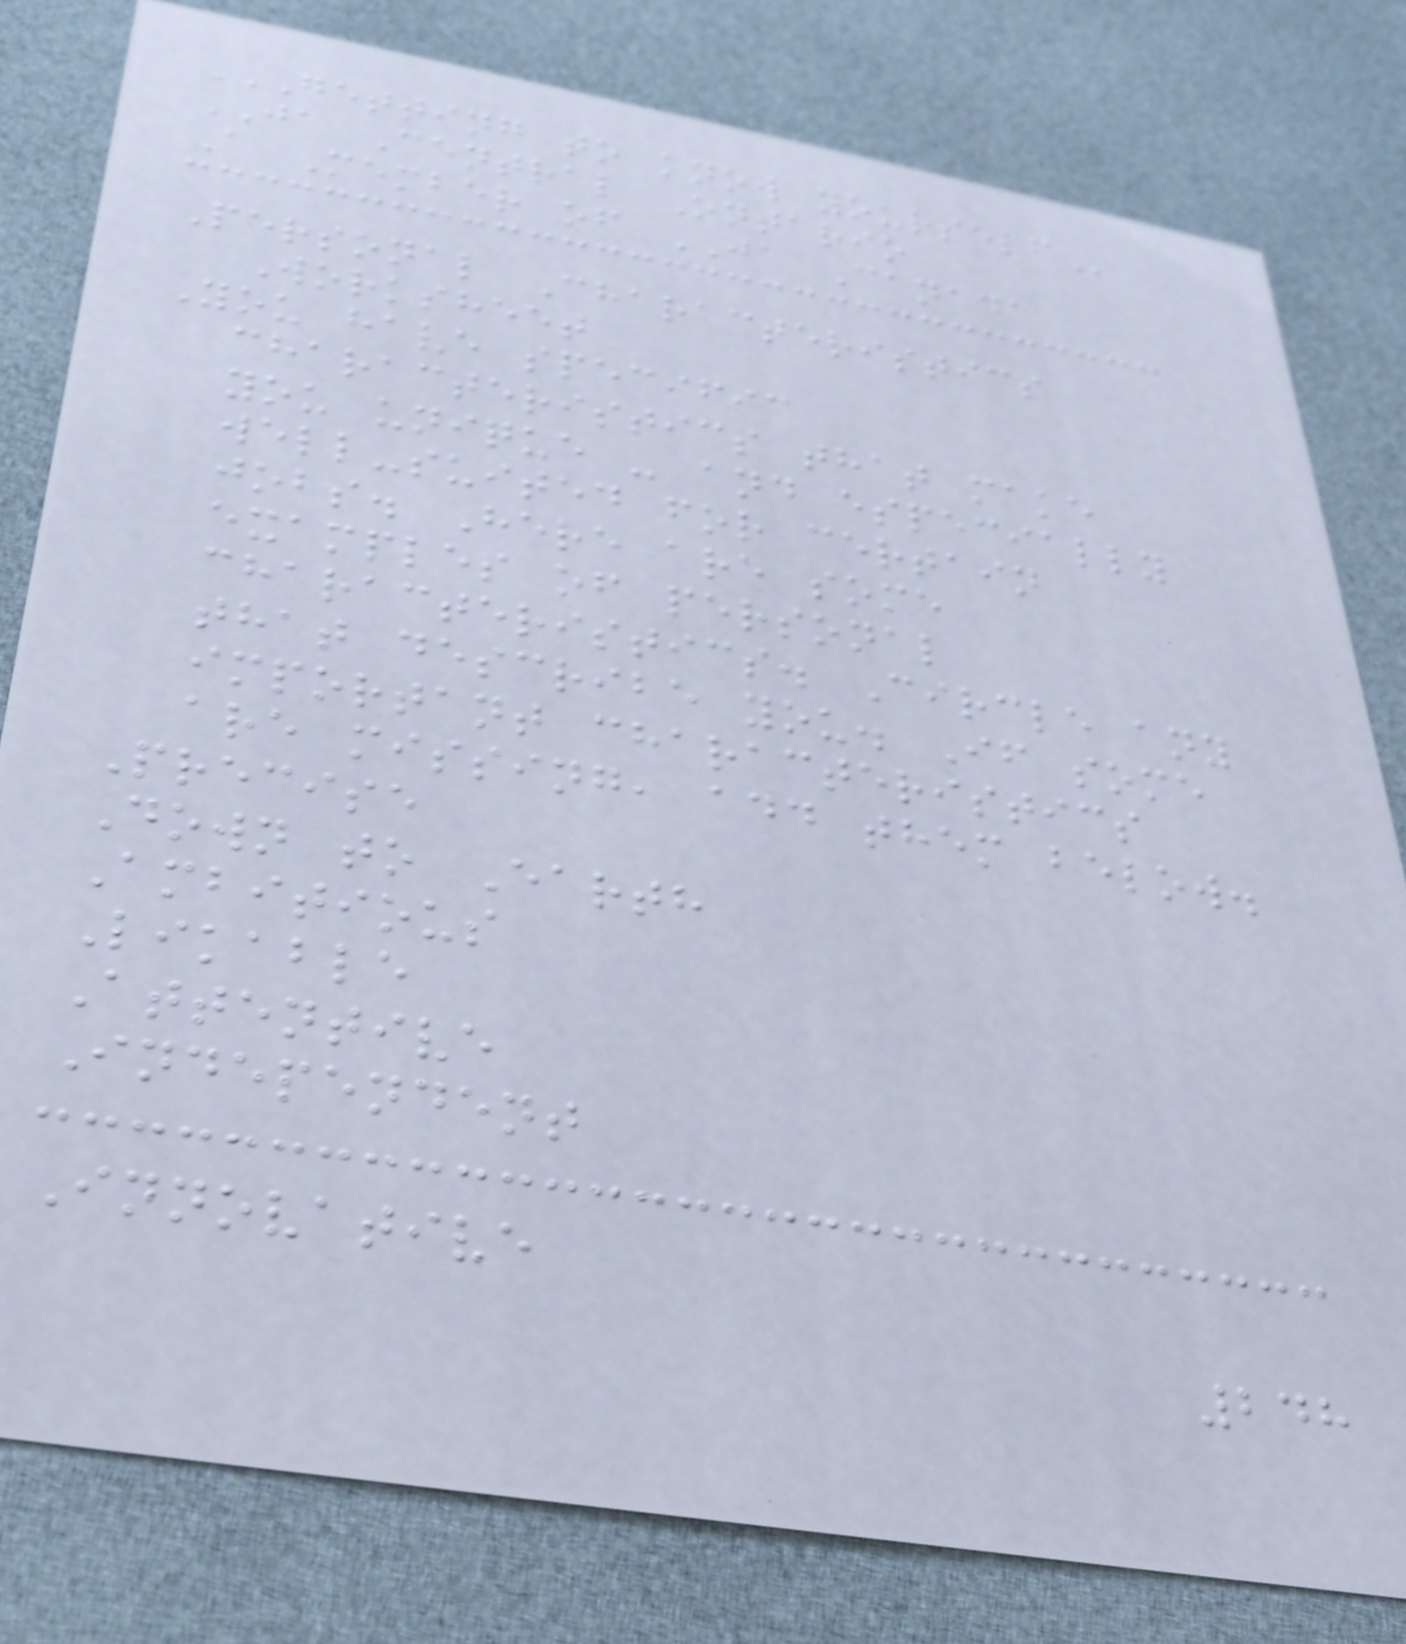GETTING TO KNOW YOURSELF
JA Central Ontario
A Member of JA Canada
Personal Characteristics
Worksheet
You have specific
characteristics that make
you unique - and especially
well-suited for certain
jobs. Here are some
examples of personal
characteristics. Circle any
that describe you. If some
important characteristics
are missing, add them below.
Precise
Down to Earth
Ambitious
Likable
Attentive
Independent
Innovative
248
